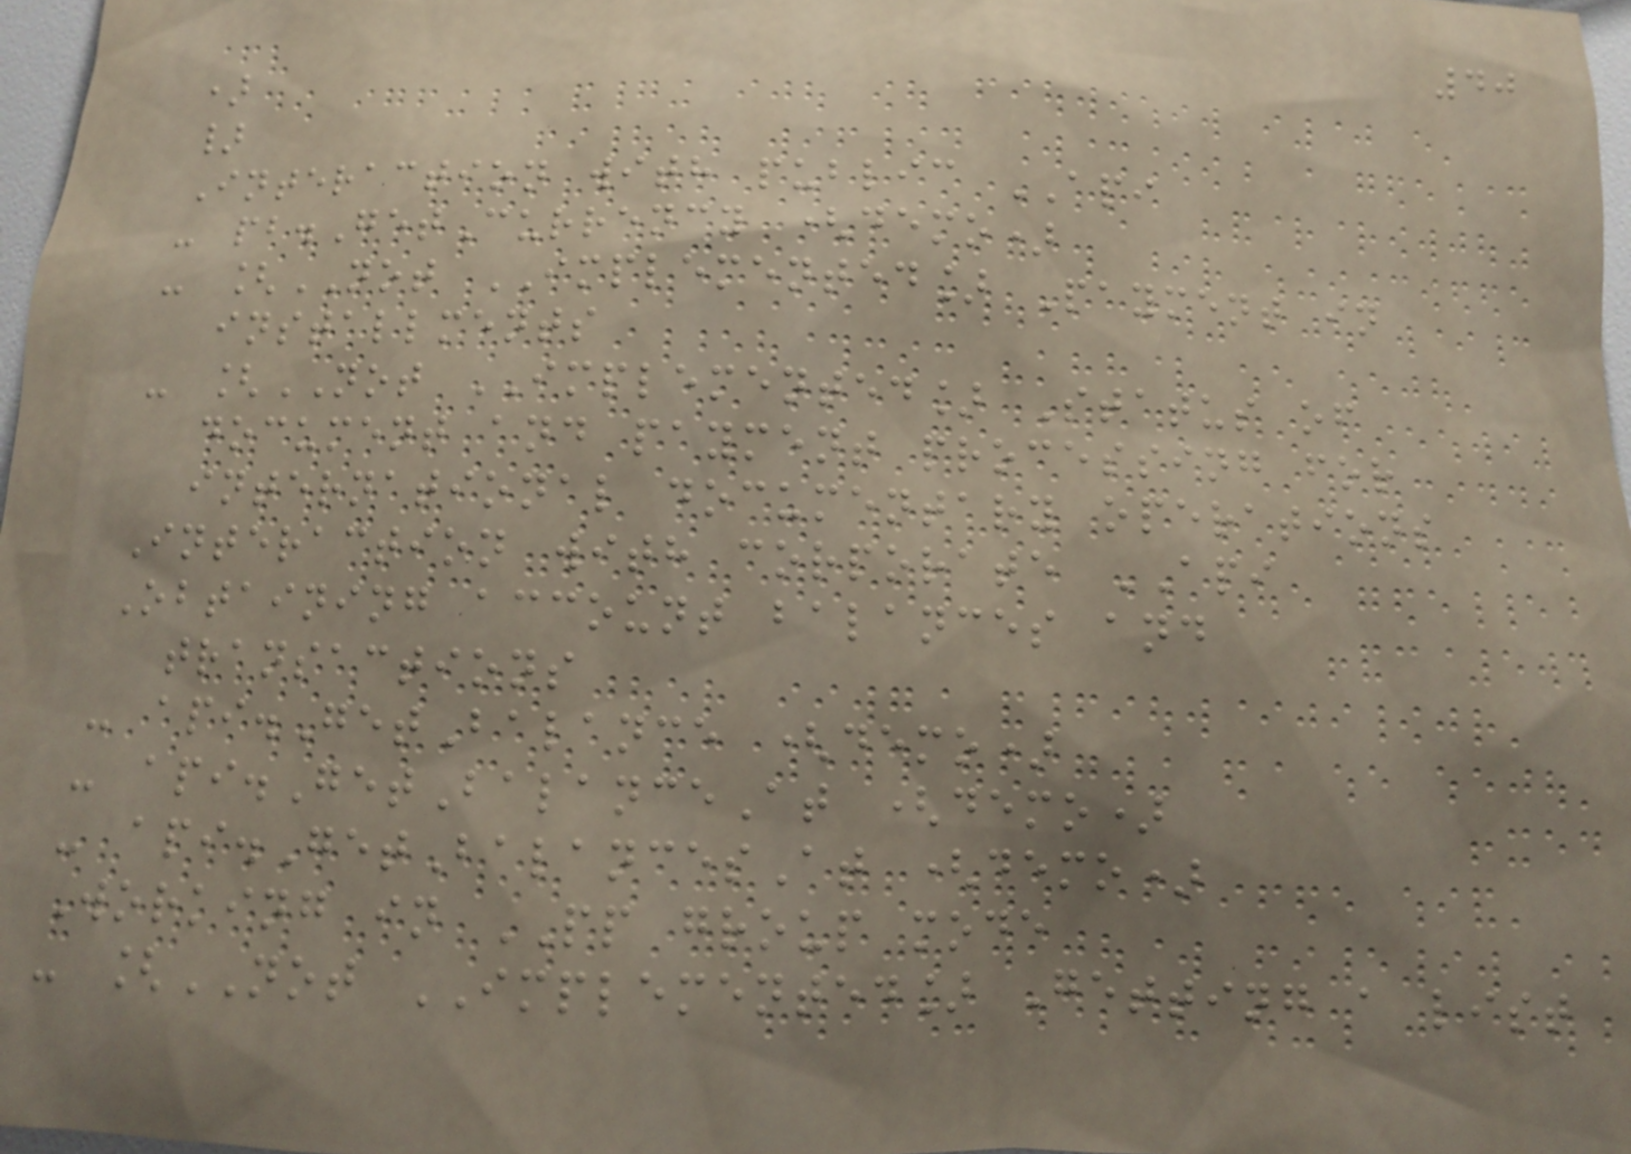40
)
}
Interaction with public API
- pb.GetCurrency (demo)
- [NOT IMPLEMENTED] Payment in
installments
- [NOT IMPLEMENTED] Status of
document and payment processing for
international documentary operations
Interaction with corporate API
Obtaining account balances and
transactions
- api.GetBalance (demo)
- api.GetBalanceAt (demo)
- api.GetBalancesAt (demo)
Working in PP group mode
- [NOT IMPLEMENTED] Getting a list
